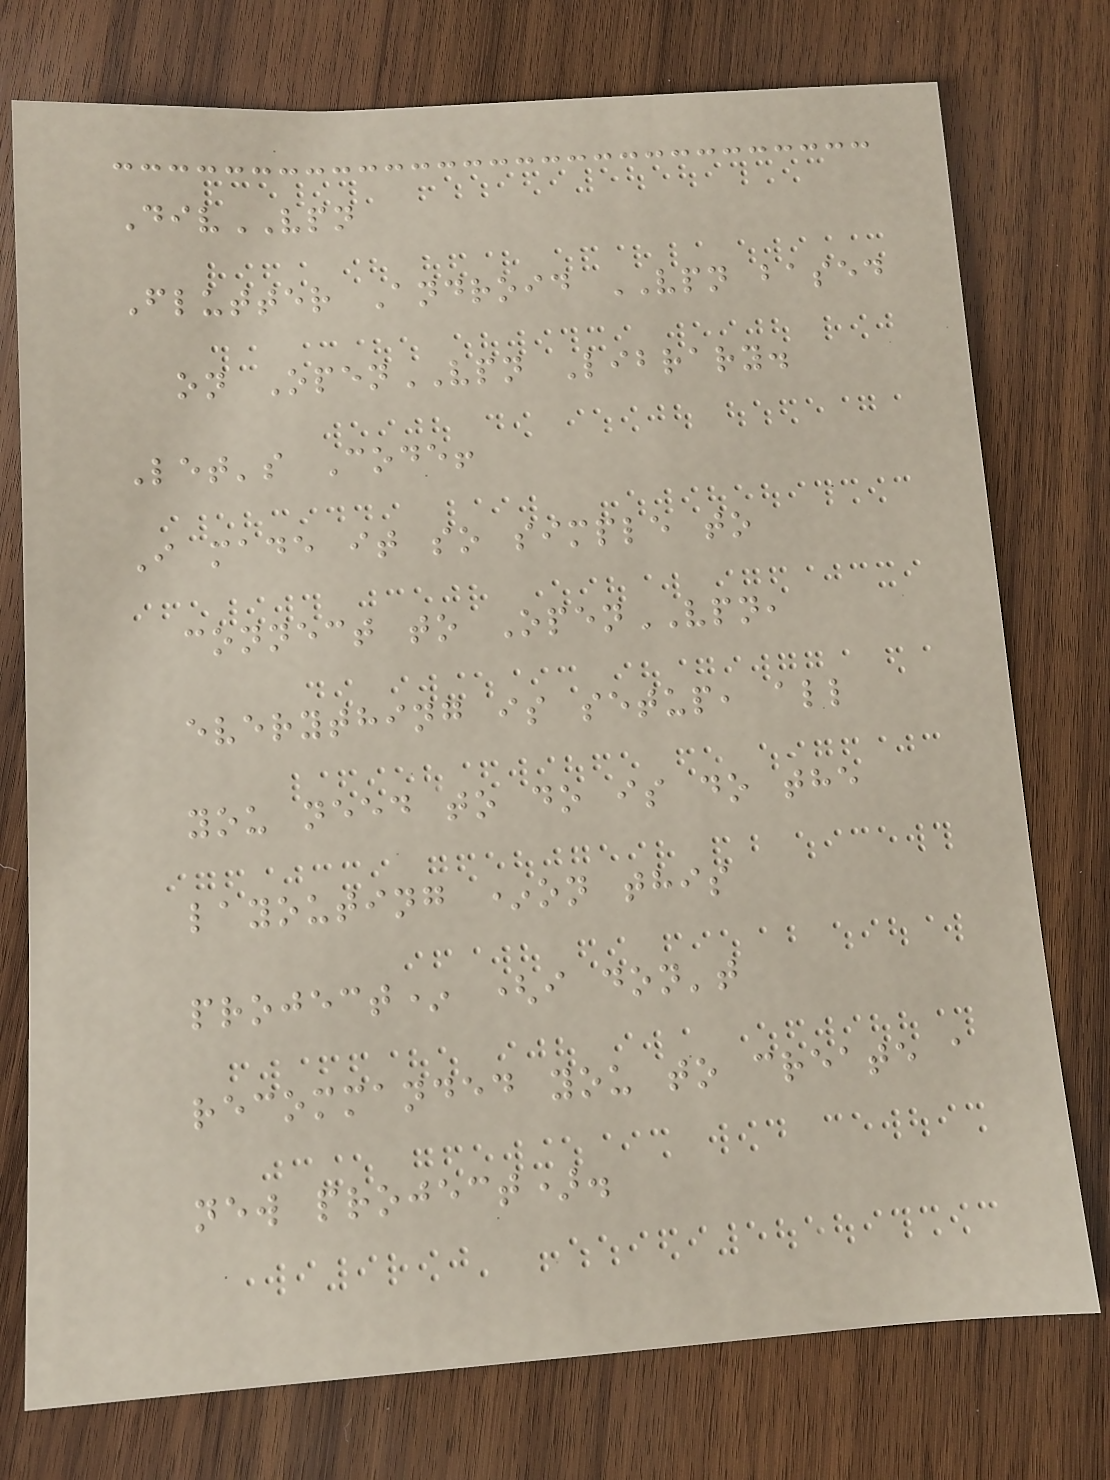DivVPN
Flutter Android VPN based
on OpenVPN Library.
Let's Code!
I made it so simple to
connect to OpenVPN,
everything is setup, all
you need to do is do the
layouting *on this
project* (i don't
recommanded you to create a
new project).
